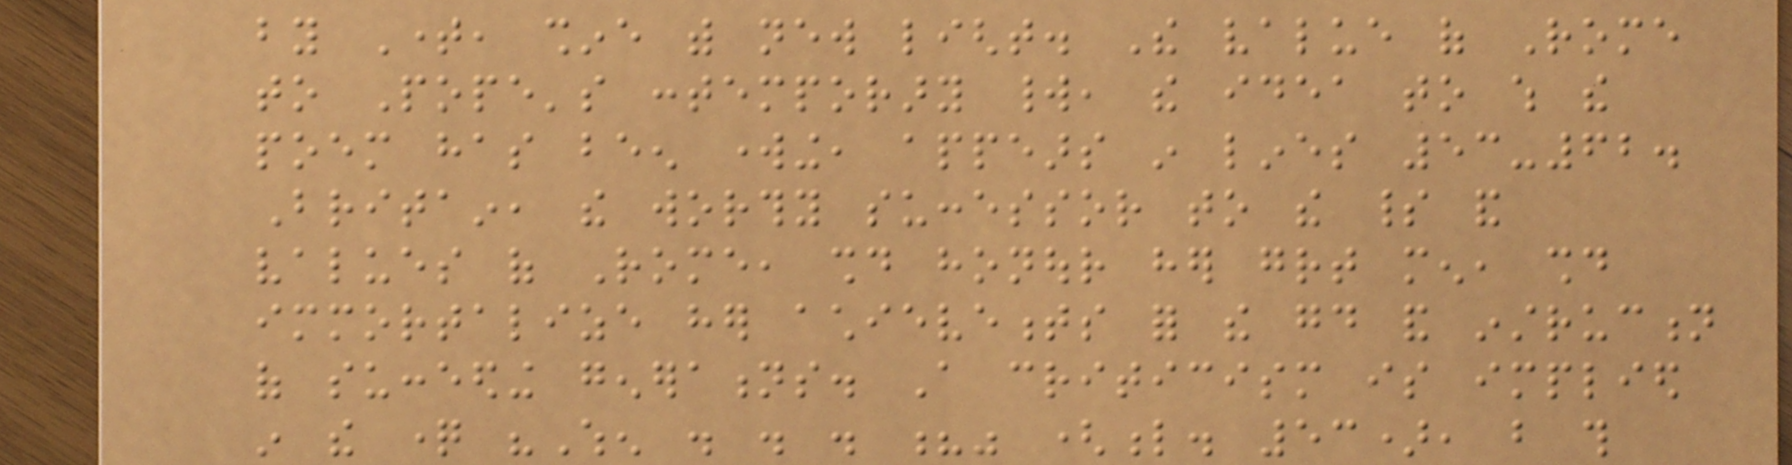by Time, shine with new light. The value of Rome
to Pope's contemporary world, the idea to which the
poem has been working, appears in lines 53-62.
Britain, the worthy successor to the spirit and
values of Rome, should honour her great men, should
immortalize her achievements for the good and instruction
of succeeding generations. A criticism is implied
in the question "When . . . ?" (l. 53), but this
